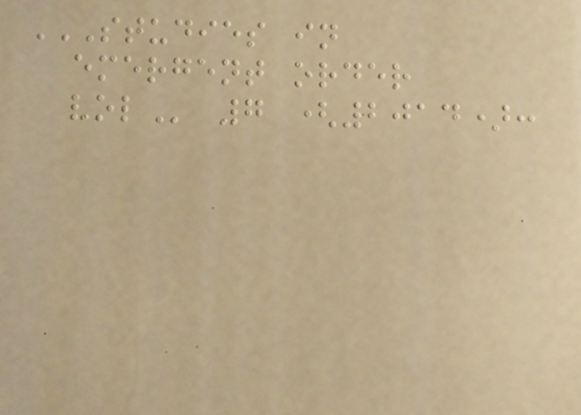STUDIES IN
EMERGENT ORDER
VOL 7 (2014):
